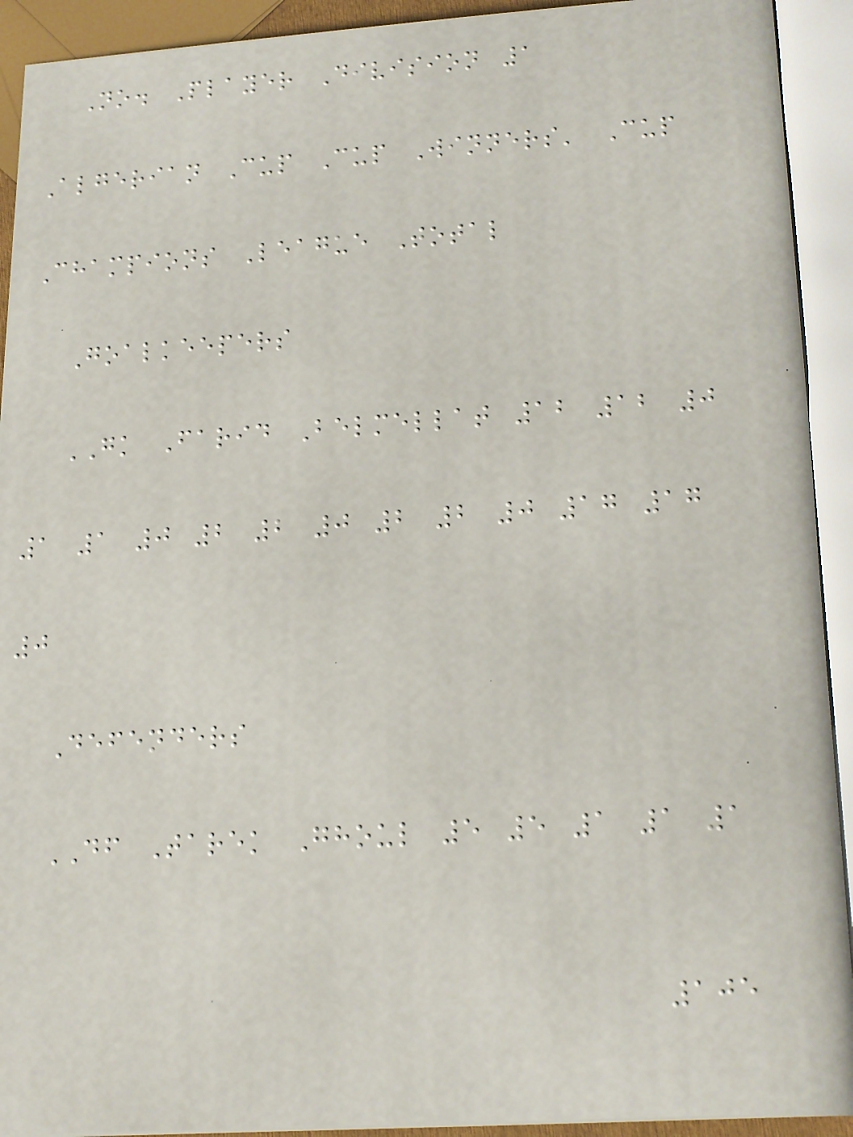No. Player Division 1
Algerian Cup Cup Winners' Cup
Champions League Total
Goalkeepers
GK Farid Belmellat 12 12 0
1 1 0 2 2 0 2 2 0 17 17
0
Defenders
DF Tarek Ghoul 5 5 1 1 1
105
